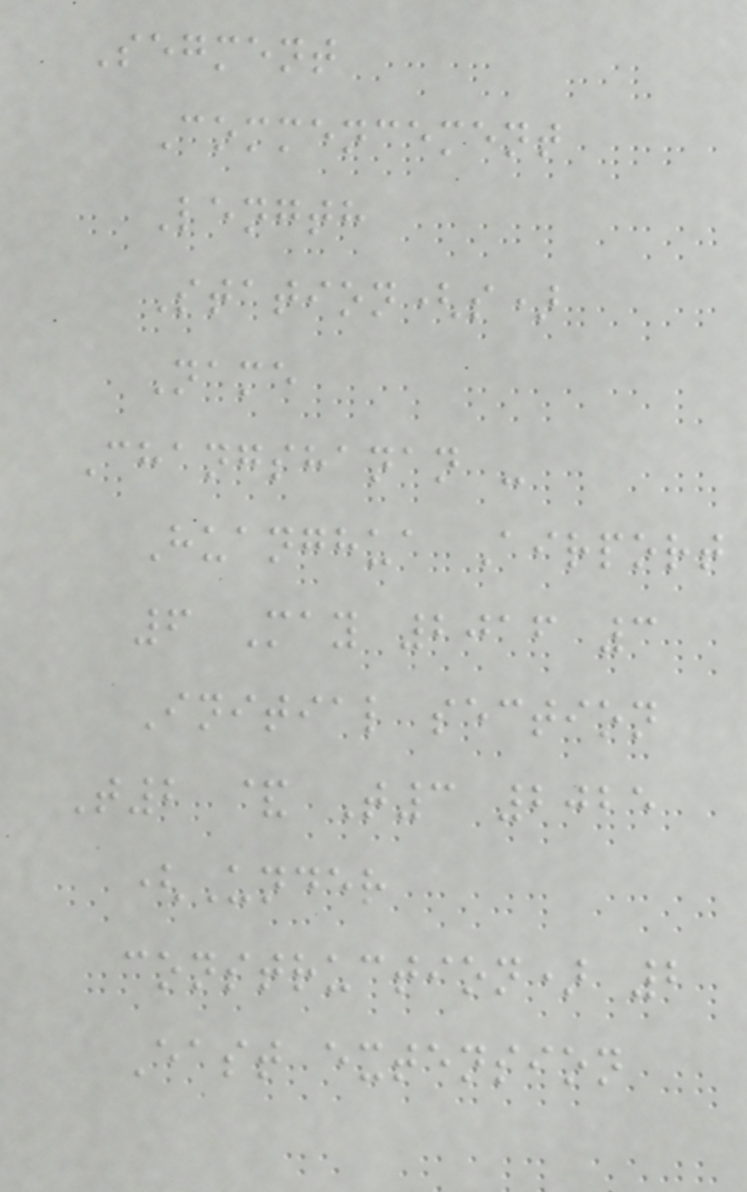Segment
Commencement
Length
Station(s)
Name
Changshanan -
Huanghua Airport
6 May 2016 3
Initial section
T2 & T3 2025
(Under
construction) 2
East extension
